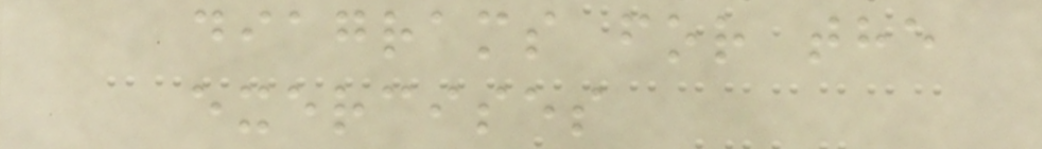diagrams for the
exercises
